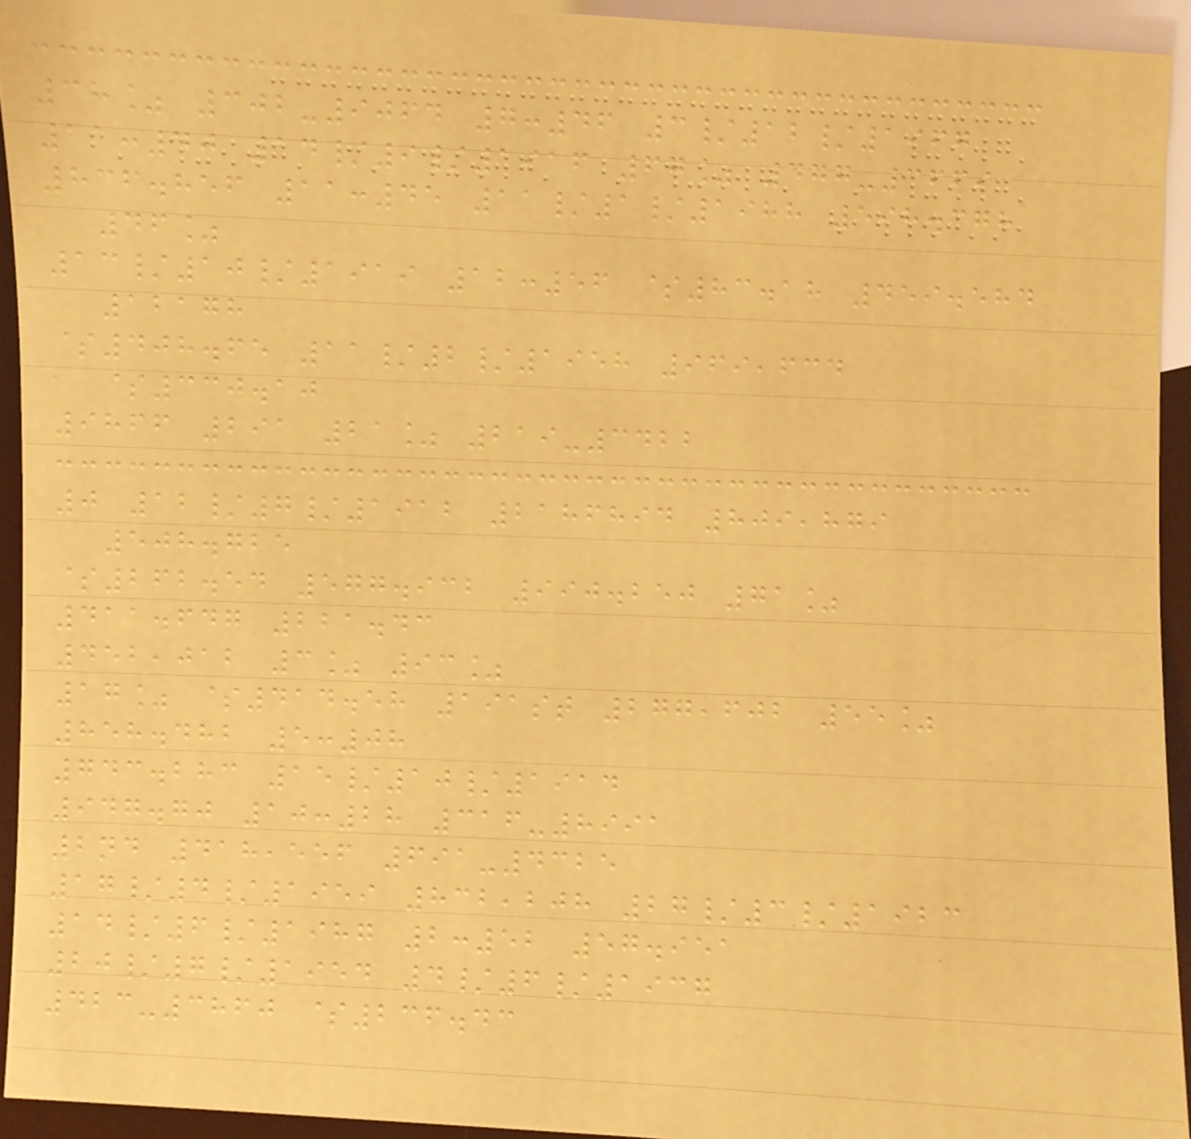38% 302-9064 7:46 3/12/1967
11:40 14/9/1916 67% 477-3669
836.856 11:45 11/1/1988 598.378
46%
13/10/1919 12:56 $83.18 459.584
12178
$408.65 11/2/1958 969,634
$330.10
9866 291 21% 219-3422
0 12/7/1912 2186894 809,879
508.725
$262.54 577.932 990.250 71%
411.647 221.43
452,012 3% 93%
17% $414.58 191st 277,602 55%
858.482 5:08
743.283 15/10/1914
947.70 10:28 316-8991
2nd 418,556 691-4325
17/4/1959 832,208 27/3/1923
14/6/1987 2:52 57.951
20/7/1954 4/6/1937
423-3860 $236.43
